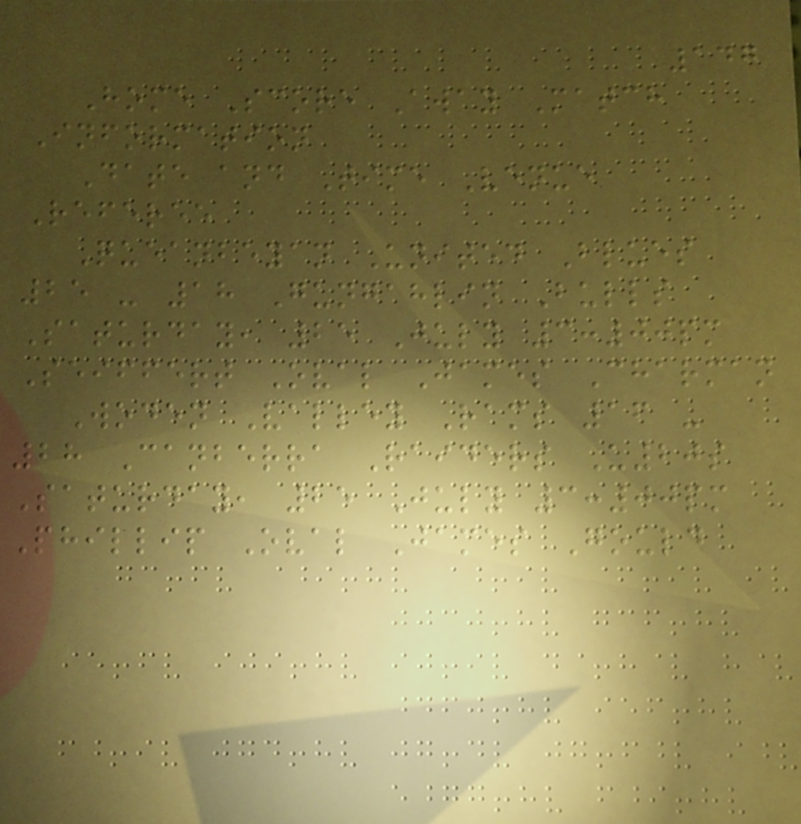147
Home Score Away Match
Information
Date and Time Venue
Referee
Queanbeyan United Blues
25 - 18 Gungahlin Bulls
Saturday, 25 July 3:00pm
Seiffert Oval James Charman
Woden Valley Rams 16 -
28 Canberra Raiders U20s
Saturday, 25 July 3:00pm
Phillip Oval James Gould
